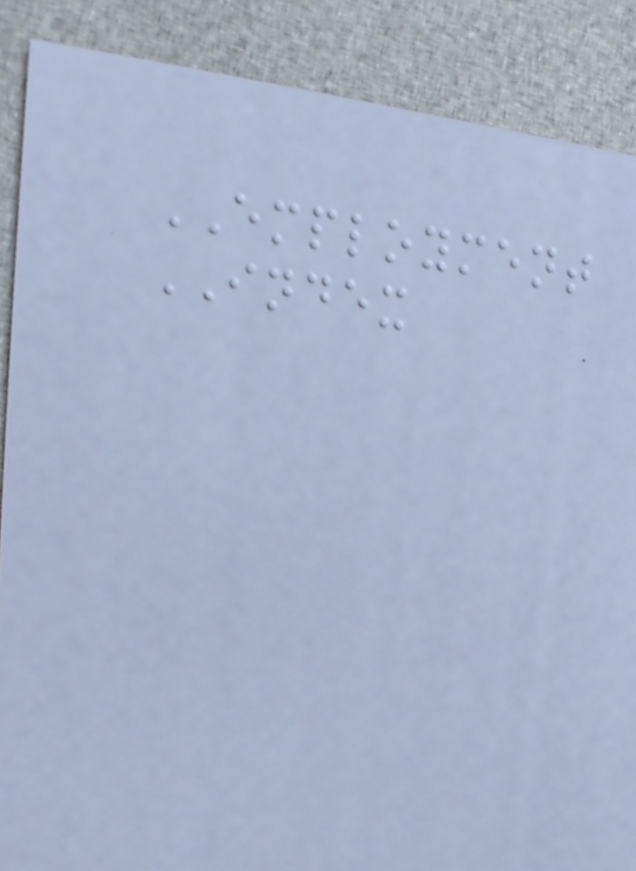EMPLOYMENT
INDEX
